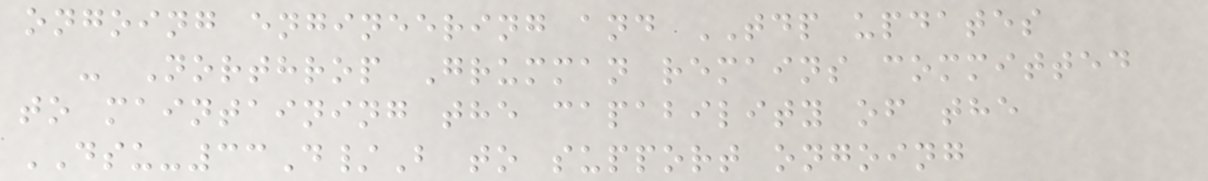ongoing engineering and TDP updates
- Northrop Grumman remains committed
to maintaining the capability of the
DSU-33D/B to support ongoing
